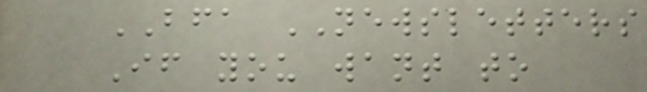BFA NEWSLETTERS
If you want to
